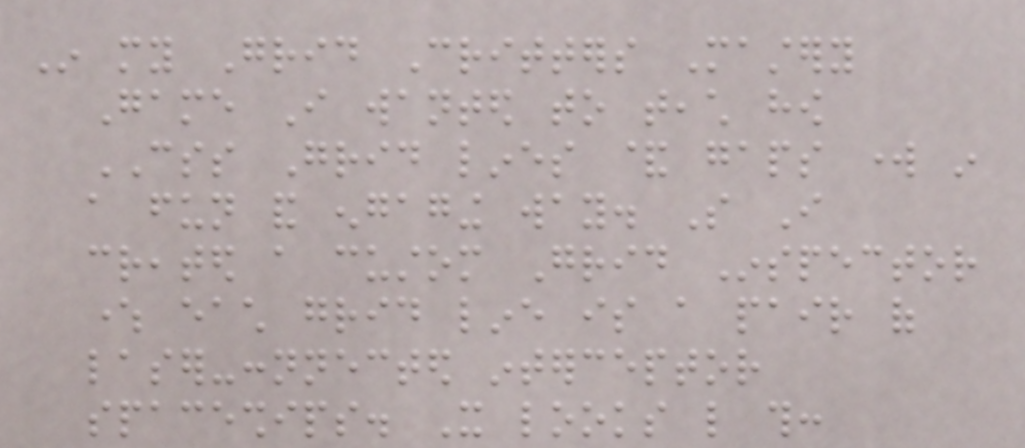In my Grid Critters Mastery
Game I wanted to teach how
CSS Grid lines & gaps work in
a fun and engaging way. So I
created a custom Grid Inspector
where each grid line is a pair of
laser-connnected interceptor
spaceships. It looks like this:
